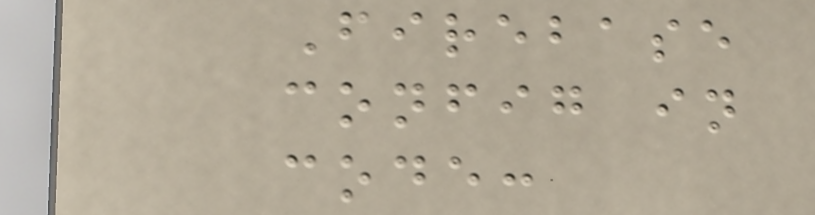Firebase
config in
code:
